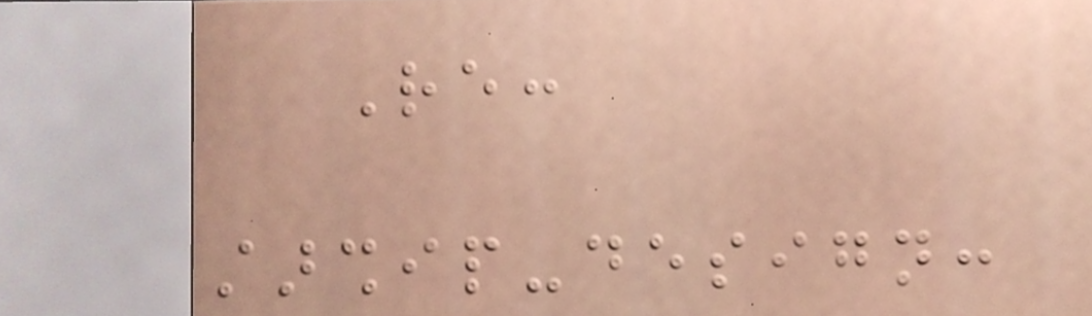Re:
starship-design:
